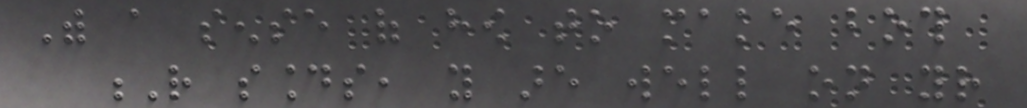With a sense of how to make both
R sounds, you are well on your
